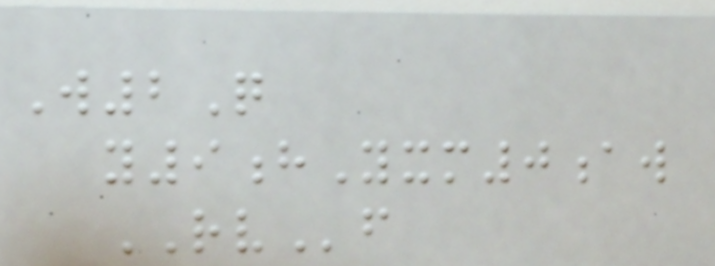W2Q
y9hYxm0aw
RVf
